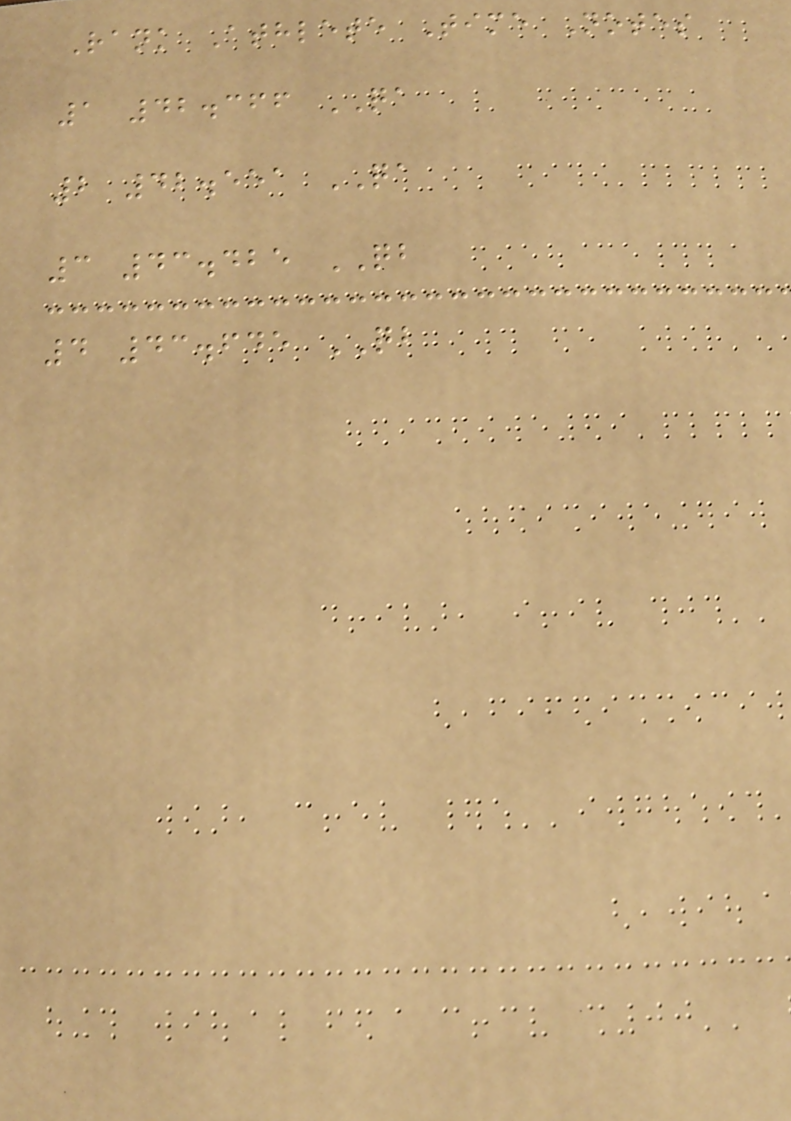Rank Athlete Time Notes
1 42.366 QA
2 42.551 QA
3 43.425 QB
4 43.645 QB
